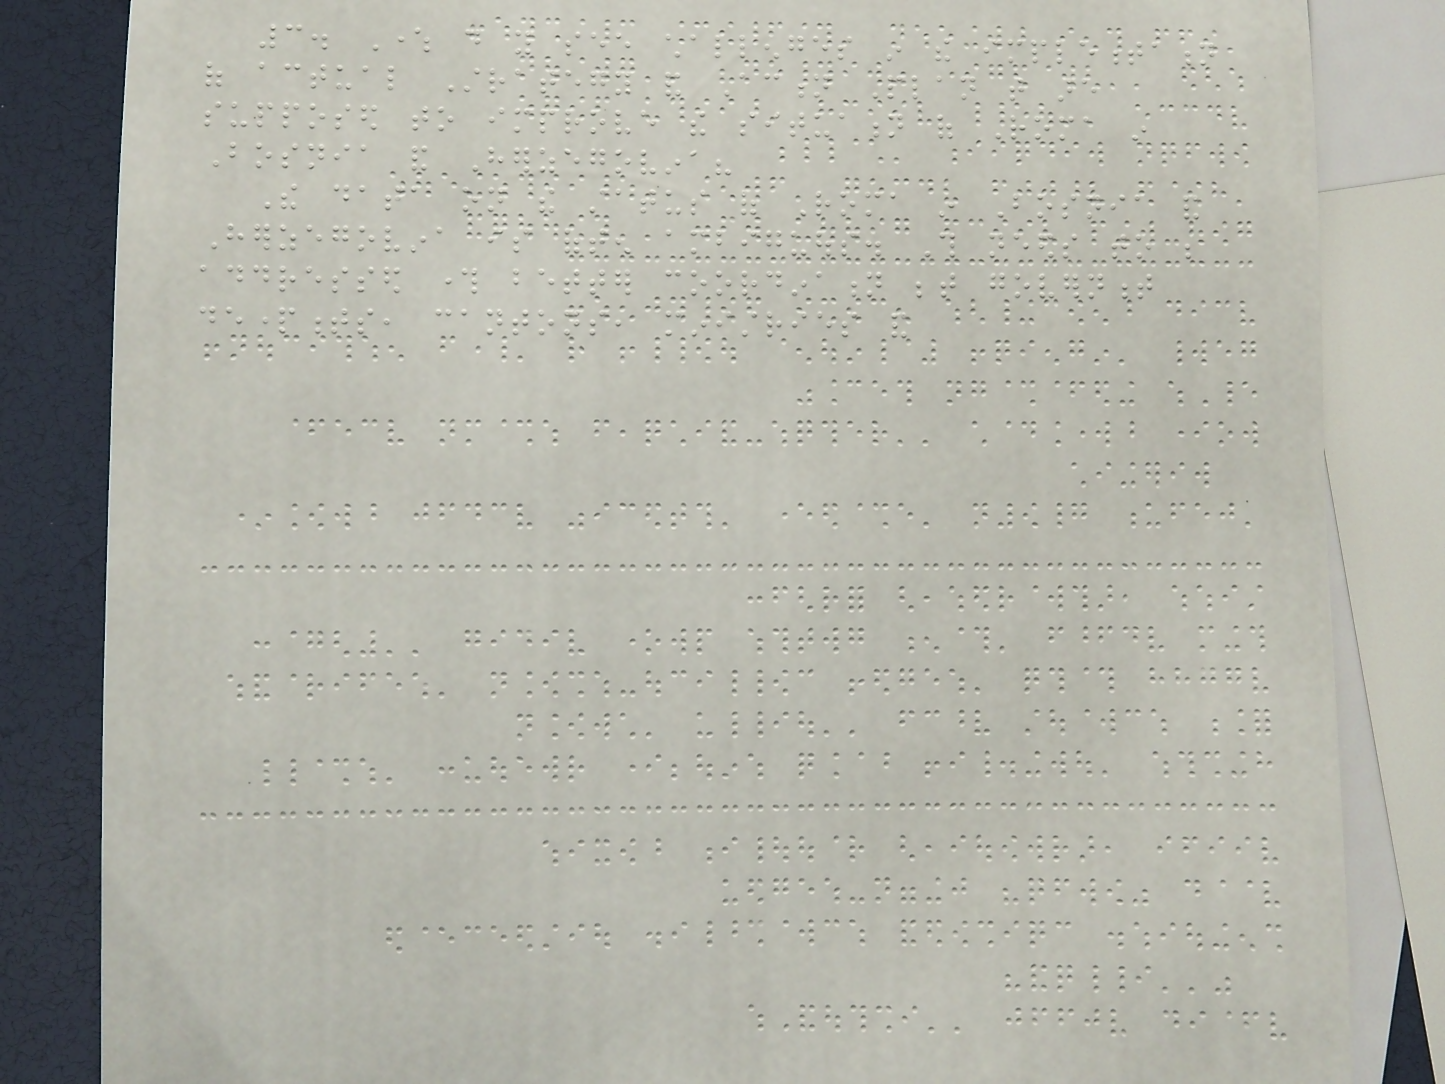3. Where do you see challenges in the implementation
of actual Strategy and Action Plan that are
supposed to improve the situation of Roma in
Bosnia and Herzegovina?
The data on the status of Roma in Bosnia and
Herzegovina is often ambiguous. This needs to be
addressed through better coordination between government
departments, cantons, ministries and
